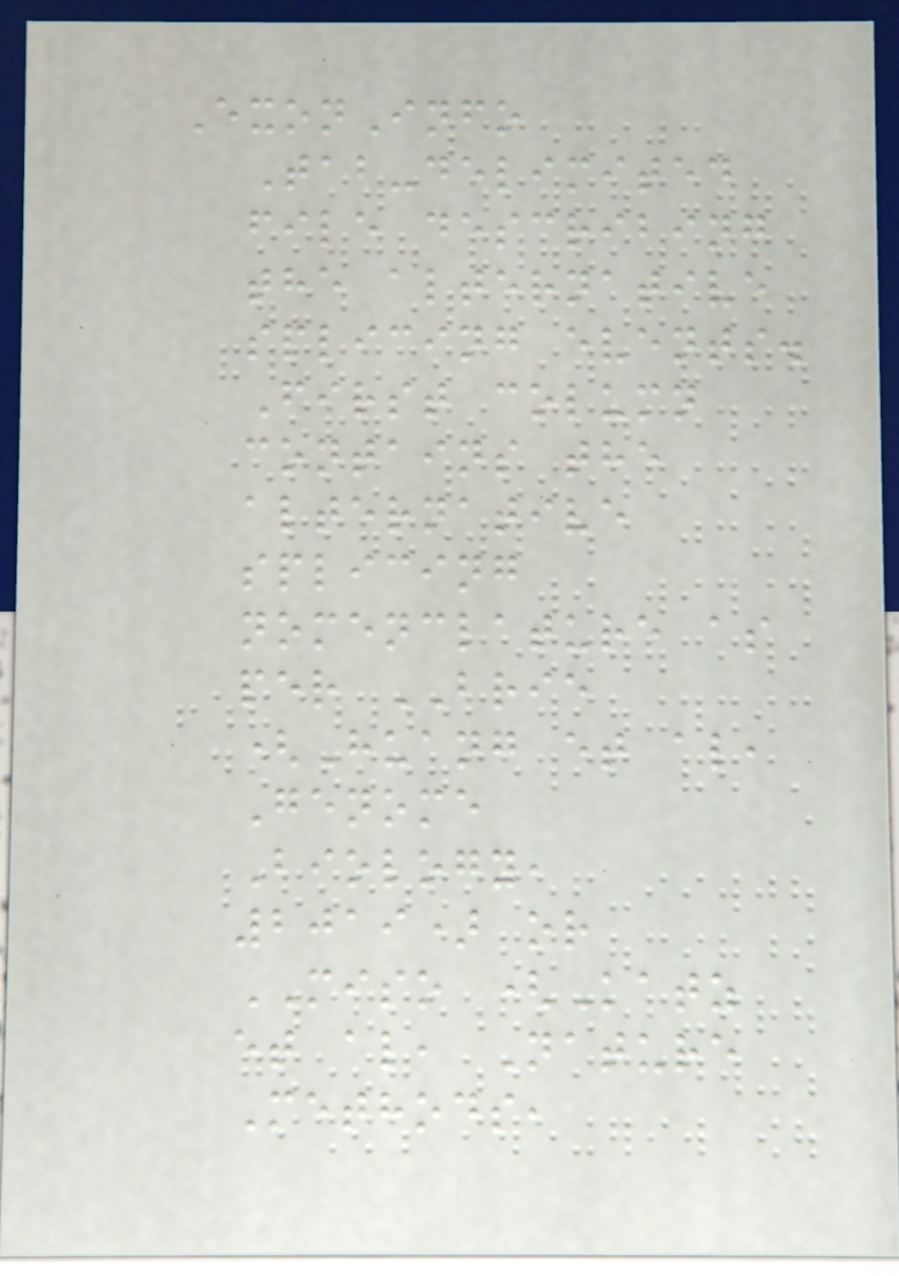ExonInfo
Tab-delimited
file describing
the alternative
splicing events.
First column
contains the
alternative
splicing
nomenclature as
per BRIE
(Huang et al,
Genome
Biology,
2019) or
MISO (Katz
et al, Nature
Methods,
